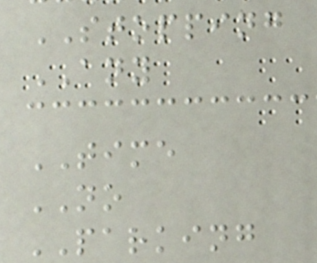STOPPING
ANY
TIME
NO
PARKING
